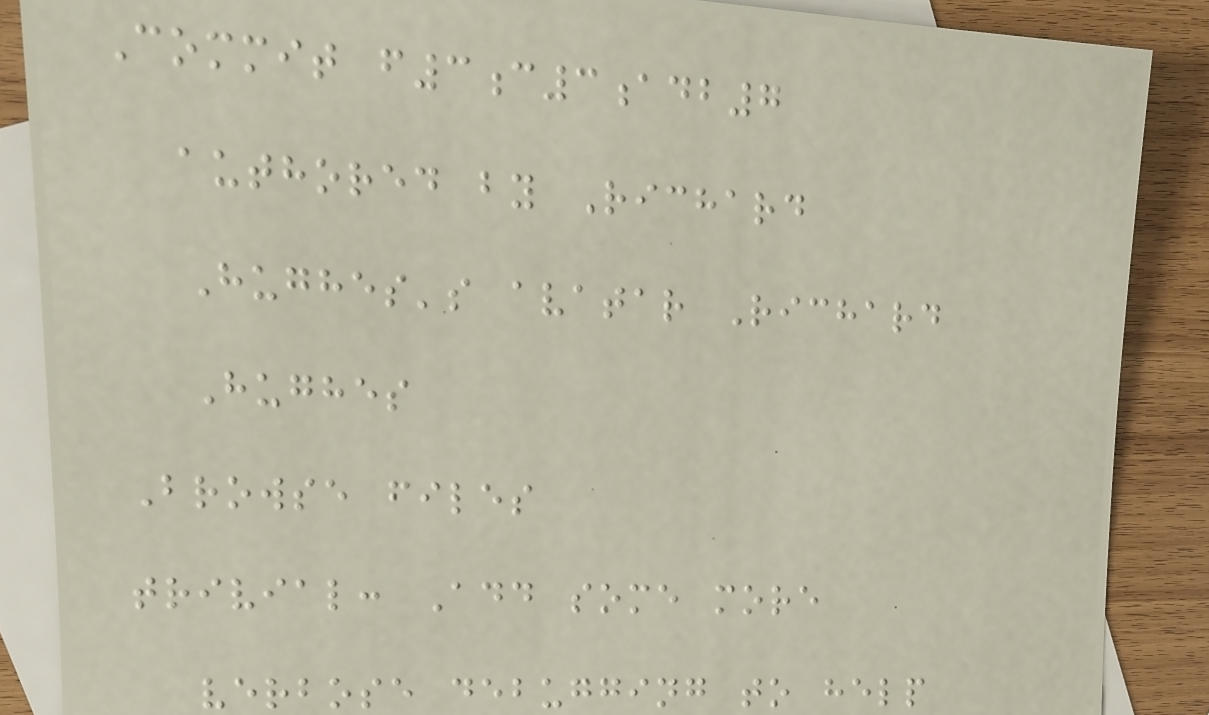Commit f3c3adb7
authored by Richard
Hughes's avatar Richard
Hughes
Browse files
trivial: Add some more
verbose debugging to help
